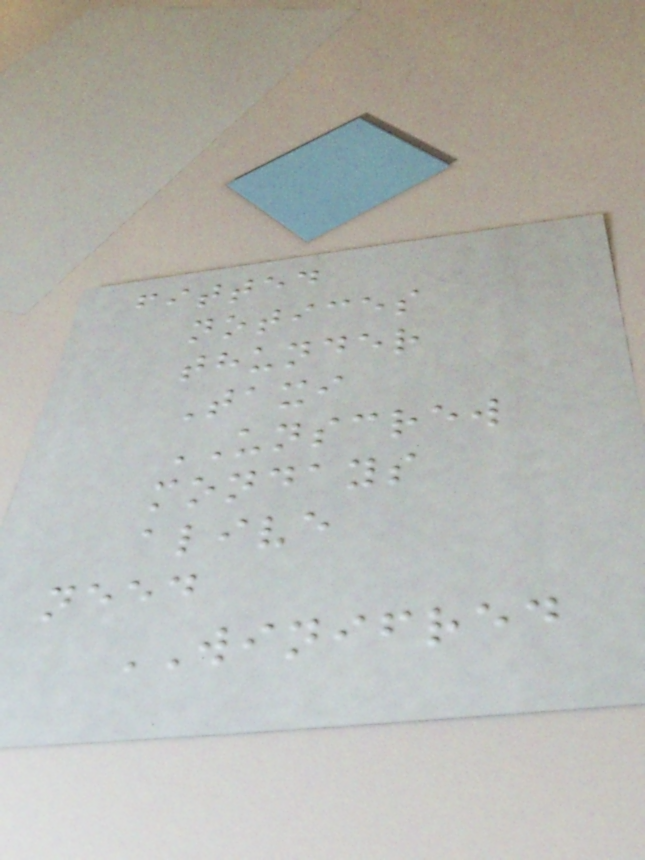fitted
notices
thunder
Taxi
UNSCREW
mondays
alive
need
WINIFRED
